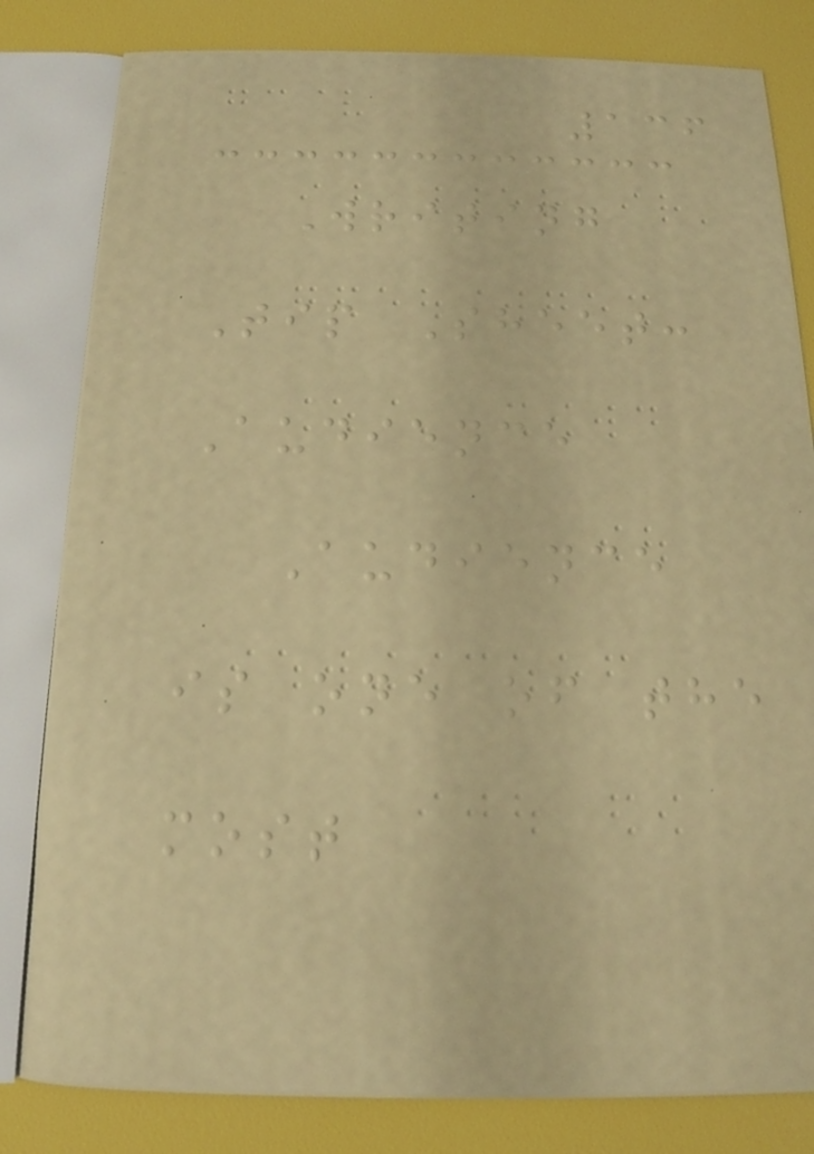136
Writing
Tip Sheet:
Audience
Audience
is one of the
most
